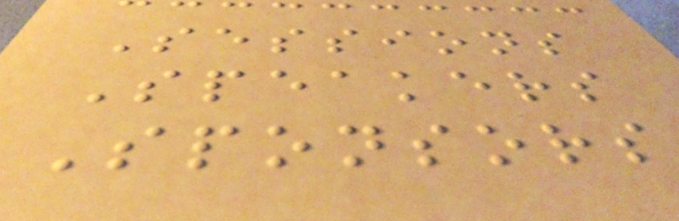Sessions
Speakers
Sponsors
